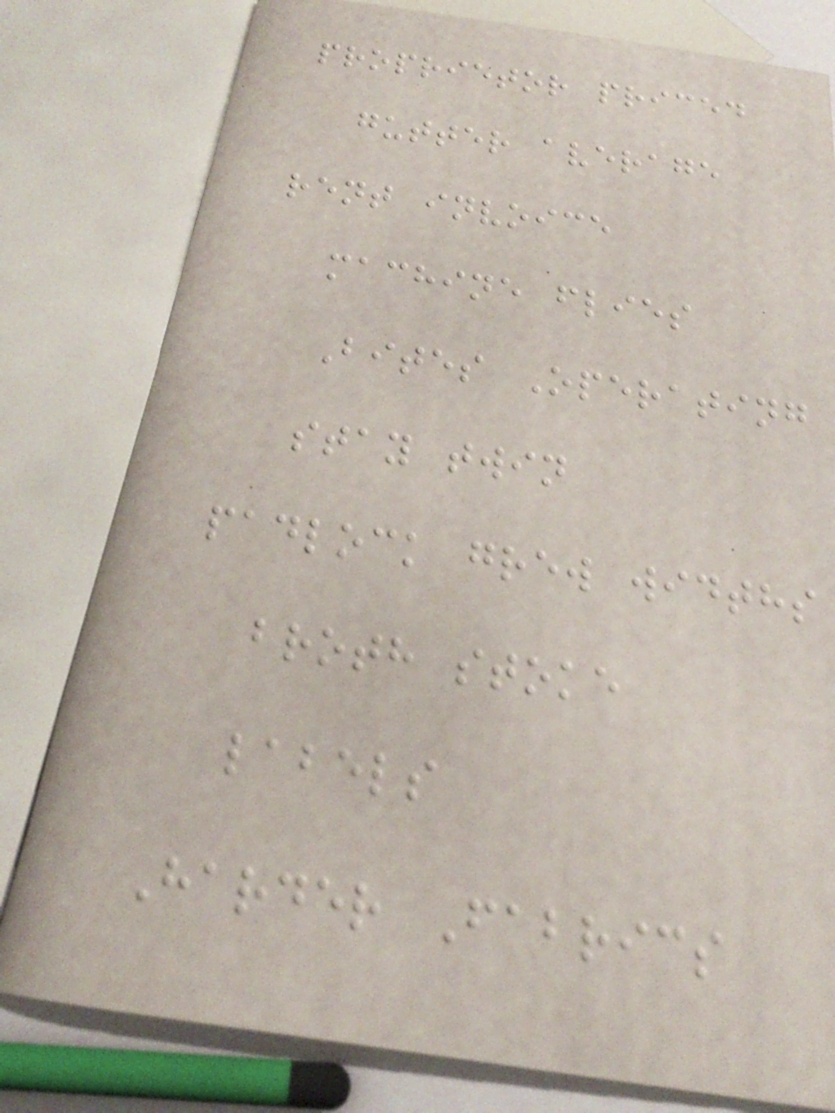proprietor priced
gutter average
rent invoice
machine flies
Bites Operating
stay twin
padlock grew widths
broth stoke
labels
Harder Fabrics
